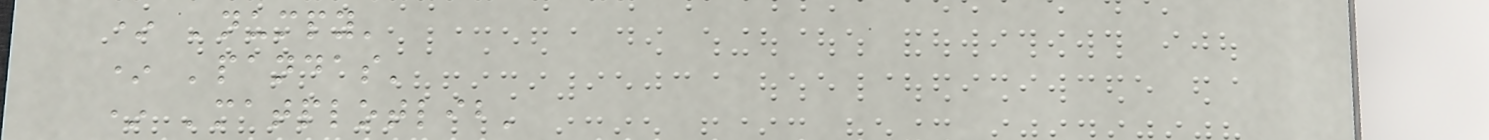* 'numpy'
* 'pandas'
* 'matplotlib'
